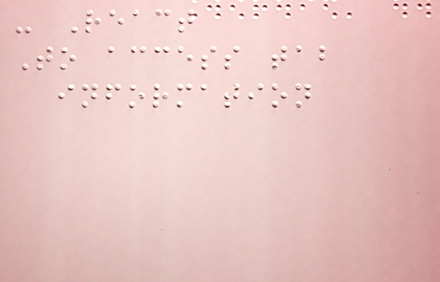- React
To access tab
information
